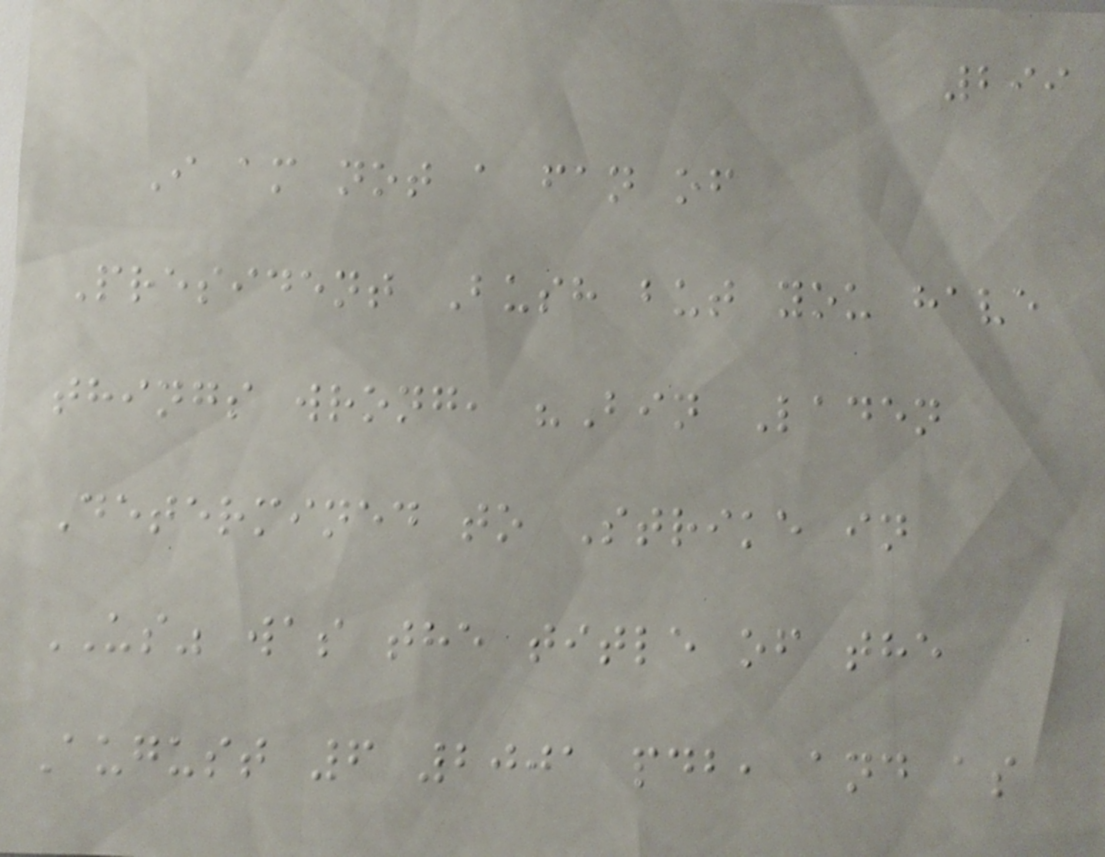299
I am not a fan of
President Bush but you have
things wrong, "Bin Laden
Determined to Strike in
US" was the title of the
August 6 2001 pdb, and as
